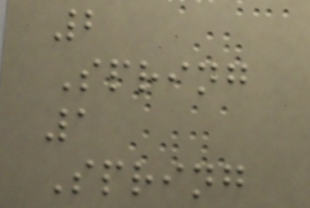2
Spring
1
Spring
